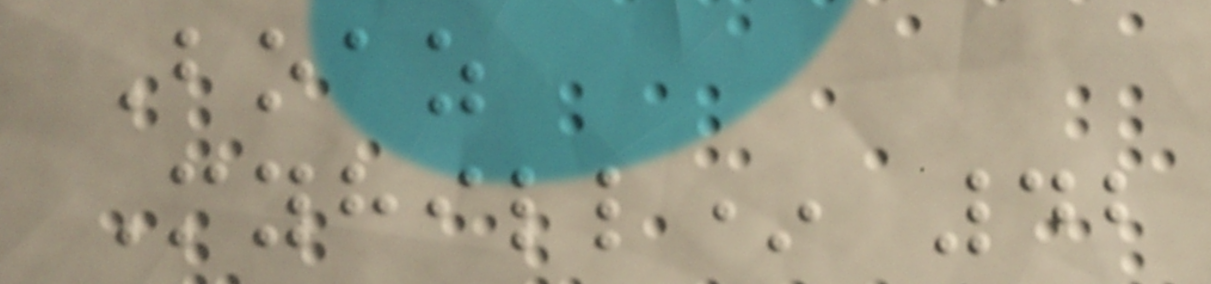Boaz
Myhill* 42
